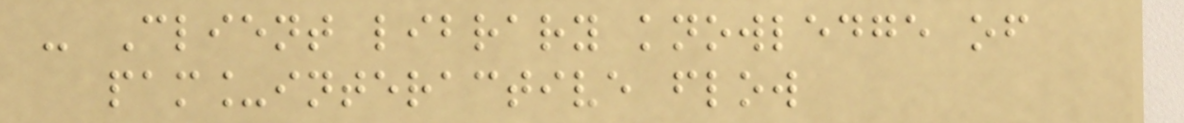- Client library knowledge of
pam_interactive flow
